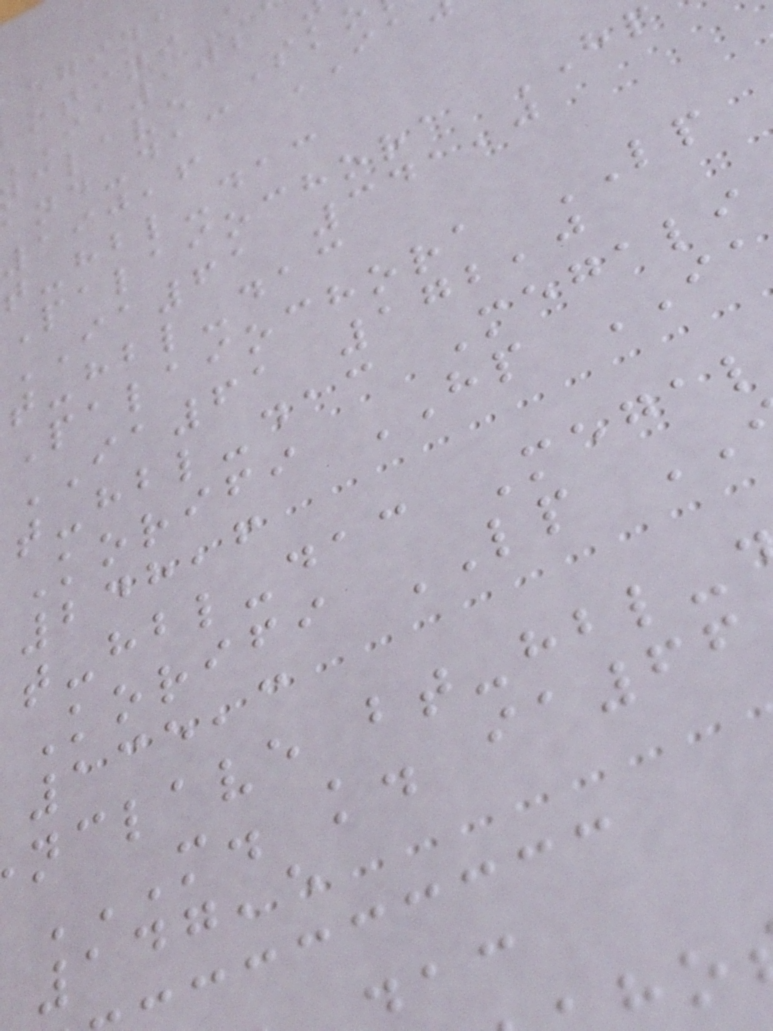egina
otini
ia102
clave Sk
and-dac IA
190,6
t-hbl-dac
Palaiochora HP
IA61 341,0
t-hbl-dac
Palaiochora LP
IA61 172,0
t-hbl-dac Megali
Korifi HP IA
248,6
t-hbl-dac Megal
Korifi LP
135,3
nclave bt-hbl-
147,5
